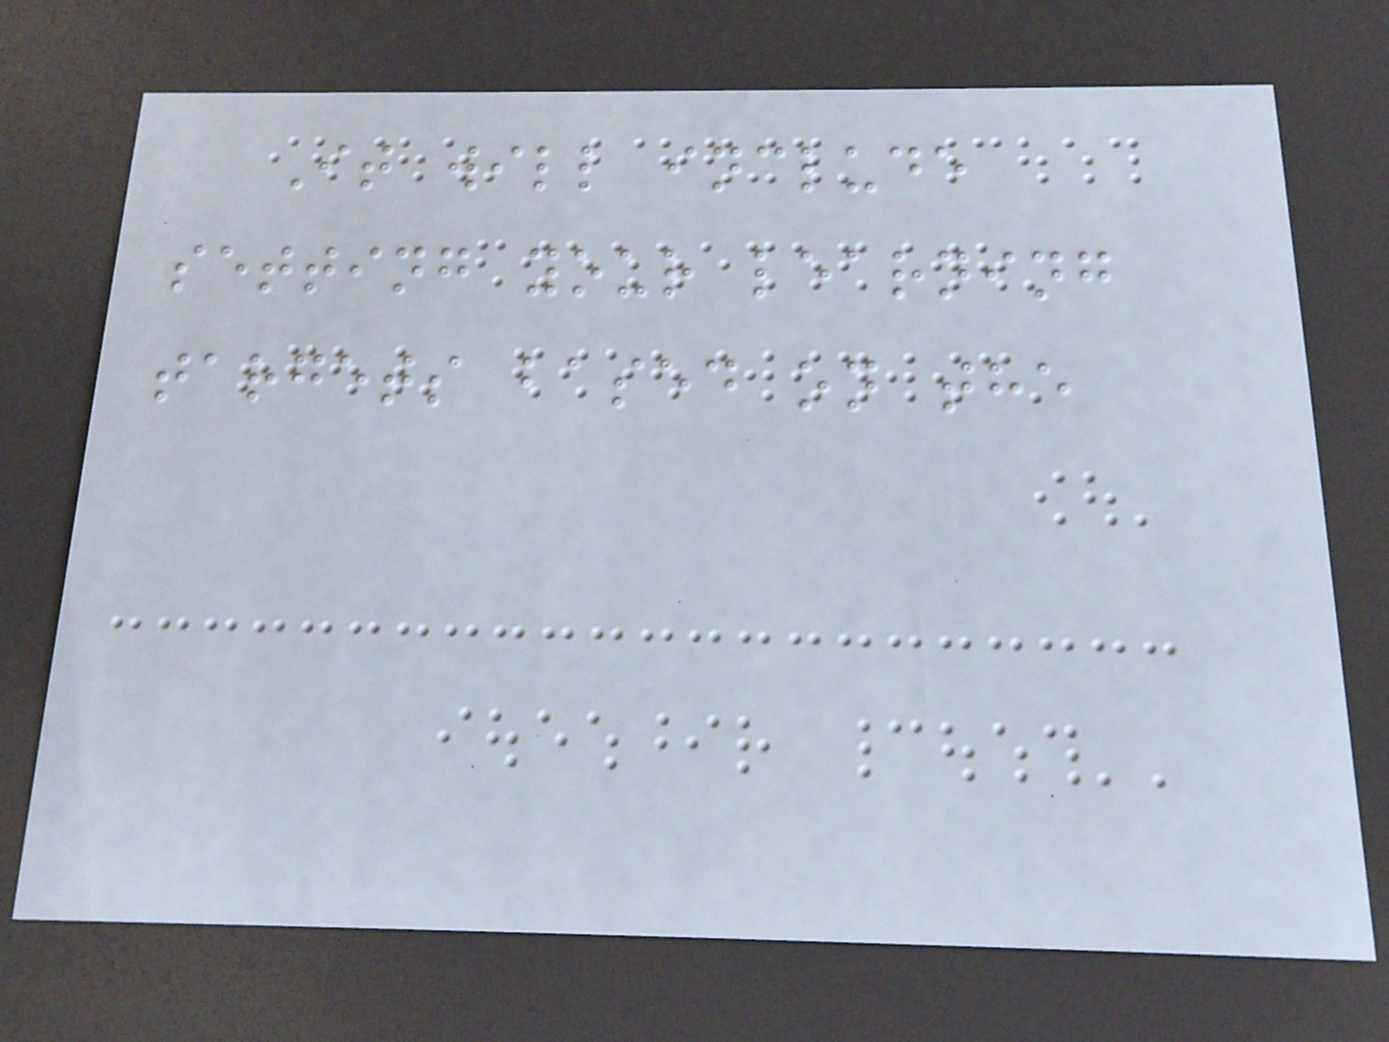It will include
setting your learning
targets based on the
